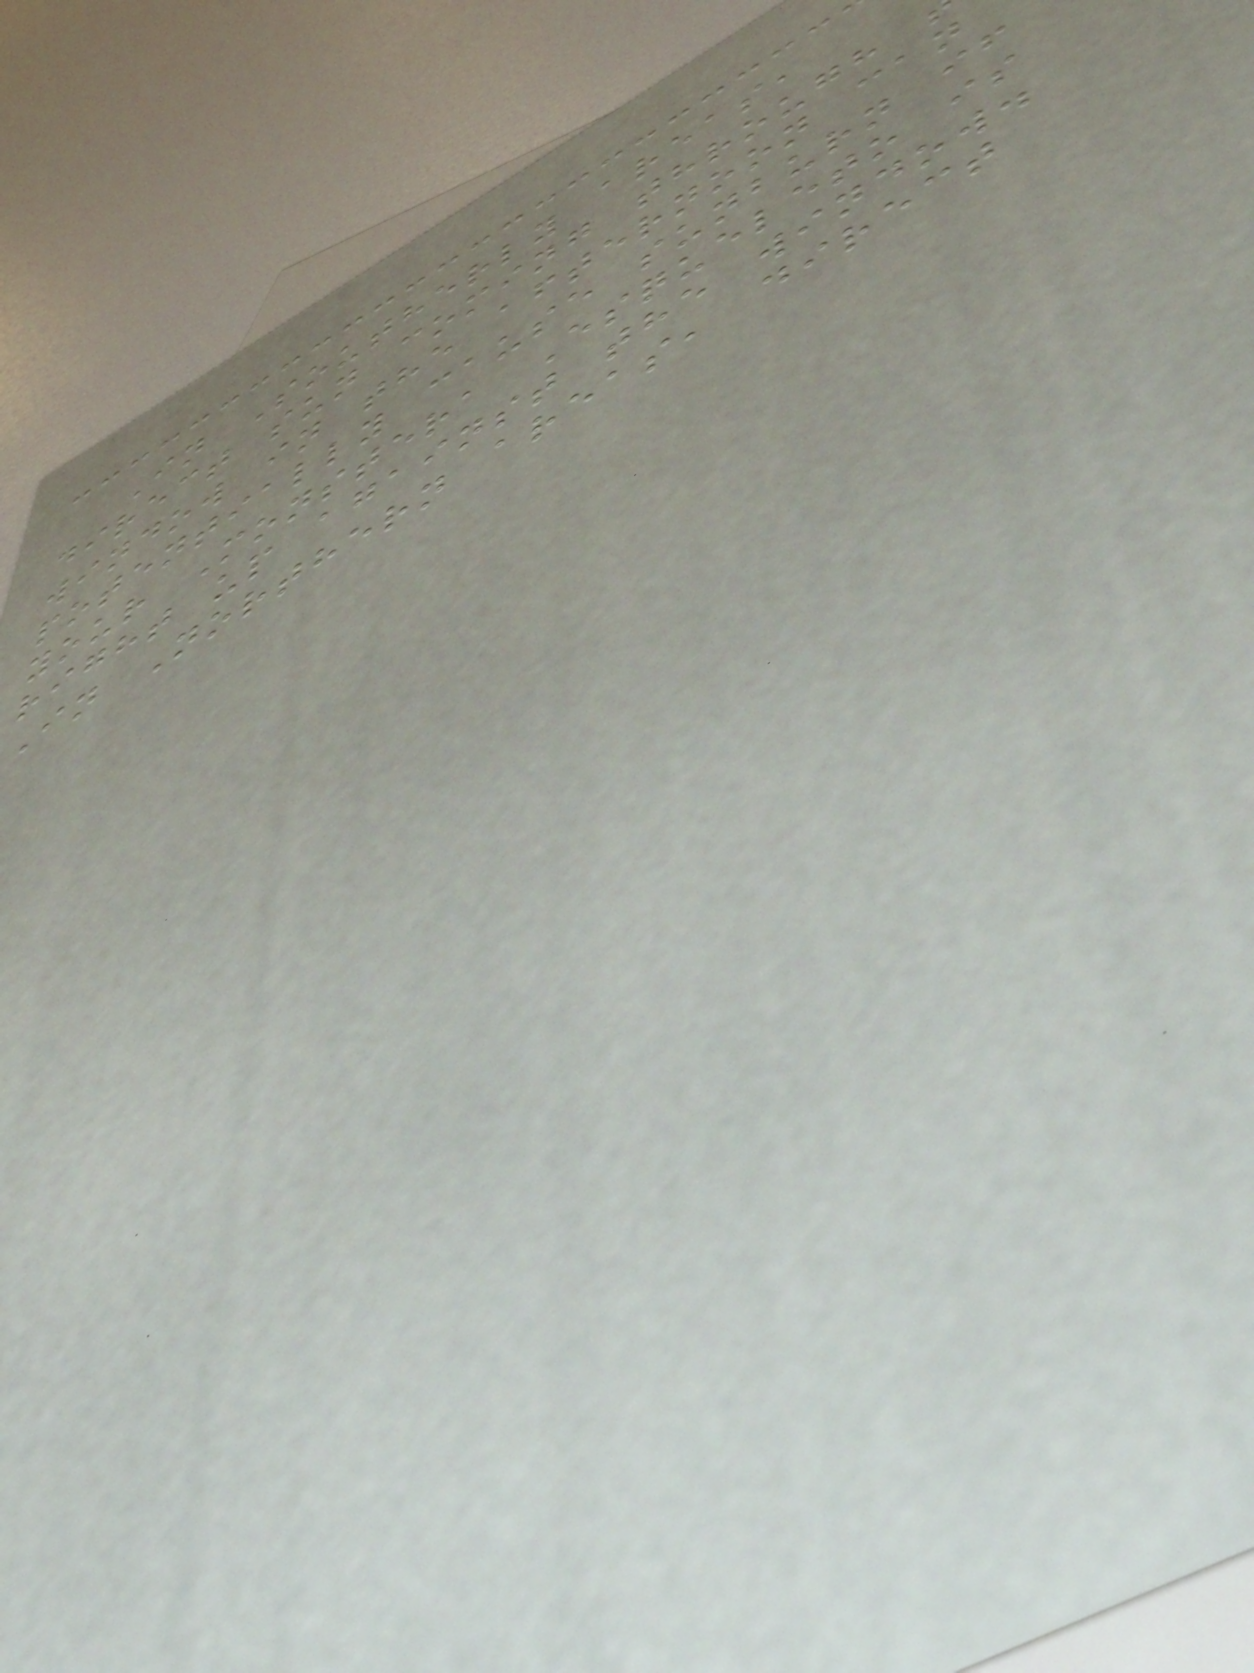In Southerly areas,
direct sun coming through
window in the afternoon can
potentially cause sunburn if
your Monstera Esqueleto is
right up against the window.
In Northern areas, direct
